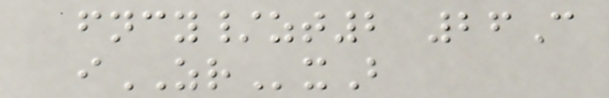fncy/zt2 26C
iZRxB
